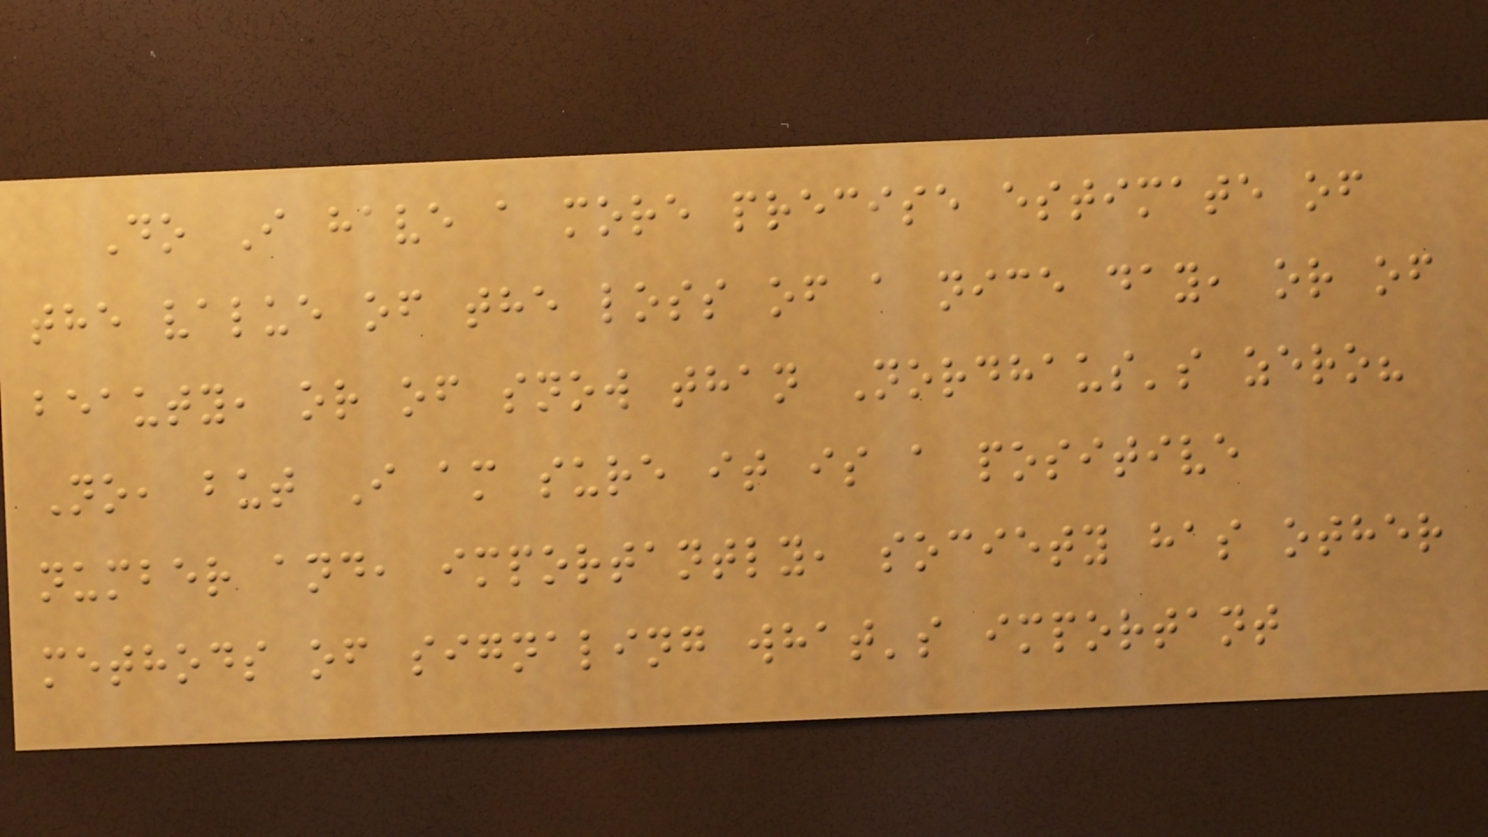Do I have a more precise estimate of
the value of the loss of a nice day, or of
beauty, or of snow than Nordhaus's zero?
No, but I am sure it is a positive
number and, importantly, society has other
methods of signaling what's important
